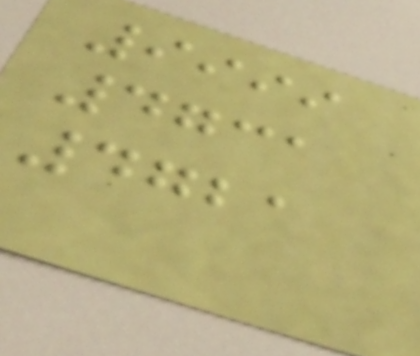9999
4731
4721
